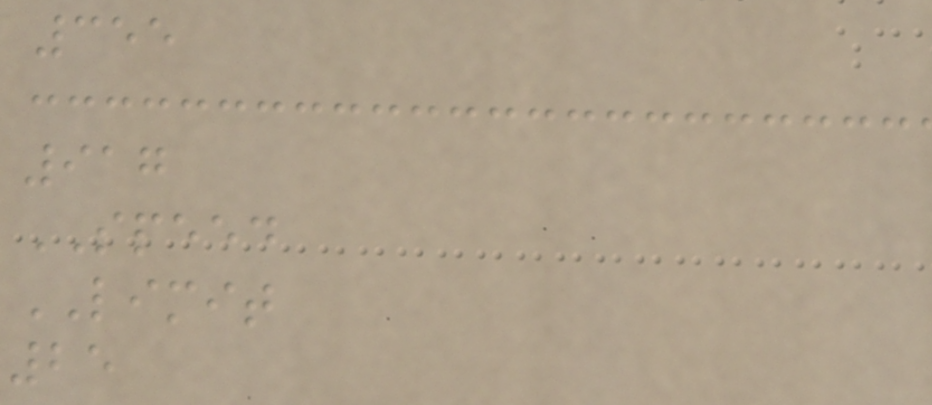355
917
SPEED
LIMIT
25
